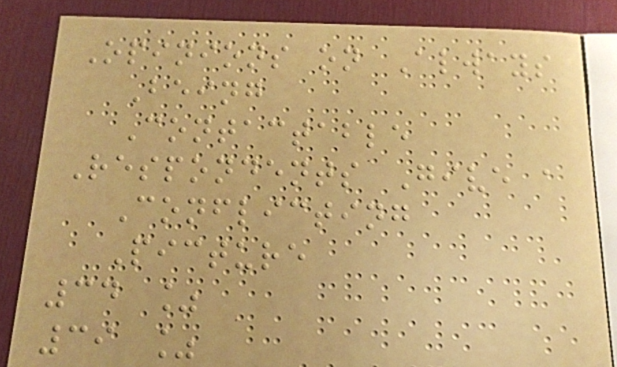Opinions on Always
Being
Contactable
Respondents Give a
Conflicting
Picture
34 %
39 %
